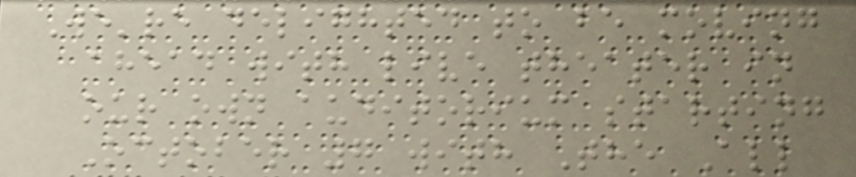We're delighted to be moving
ahead with live theater in
our own auditorium starting
October 7 with The All
